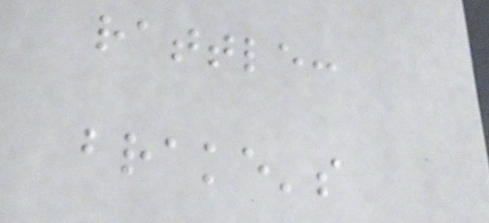rattle:
brake's
